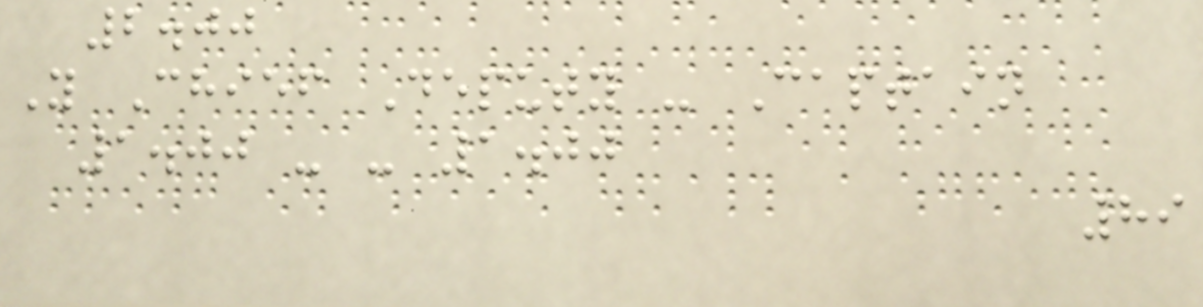2.00
Y Chief Deputy - Captain
1.00 - - 1.00
89
